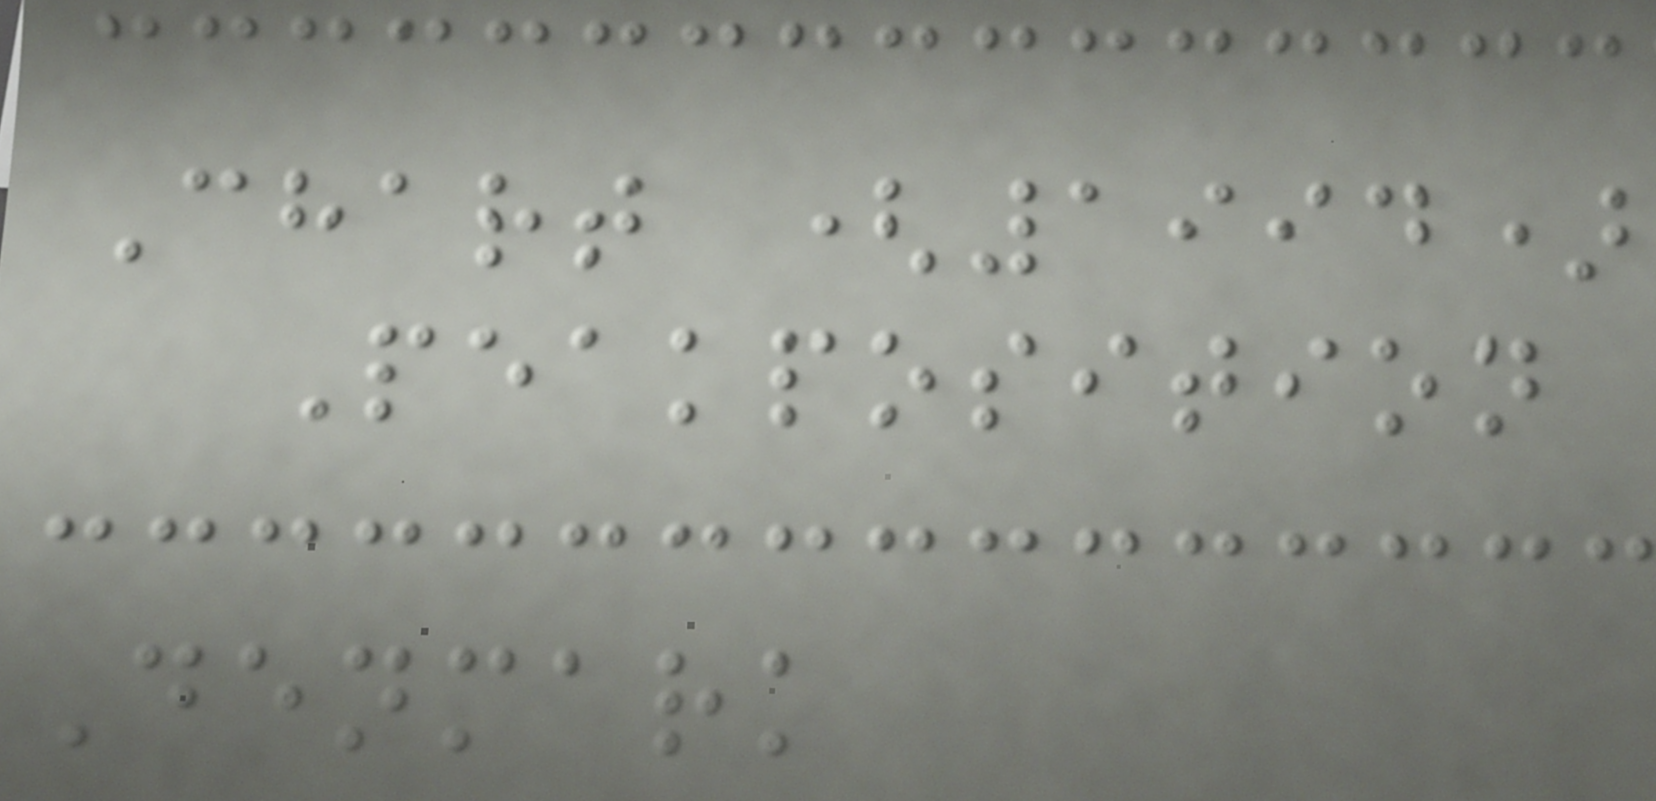Chart (1994)
Peakposition
Denmark
